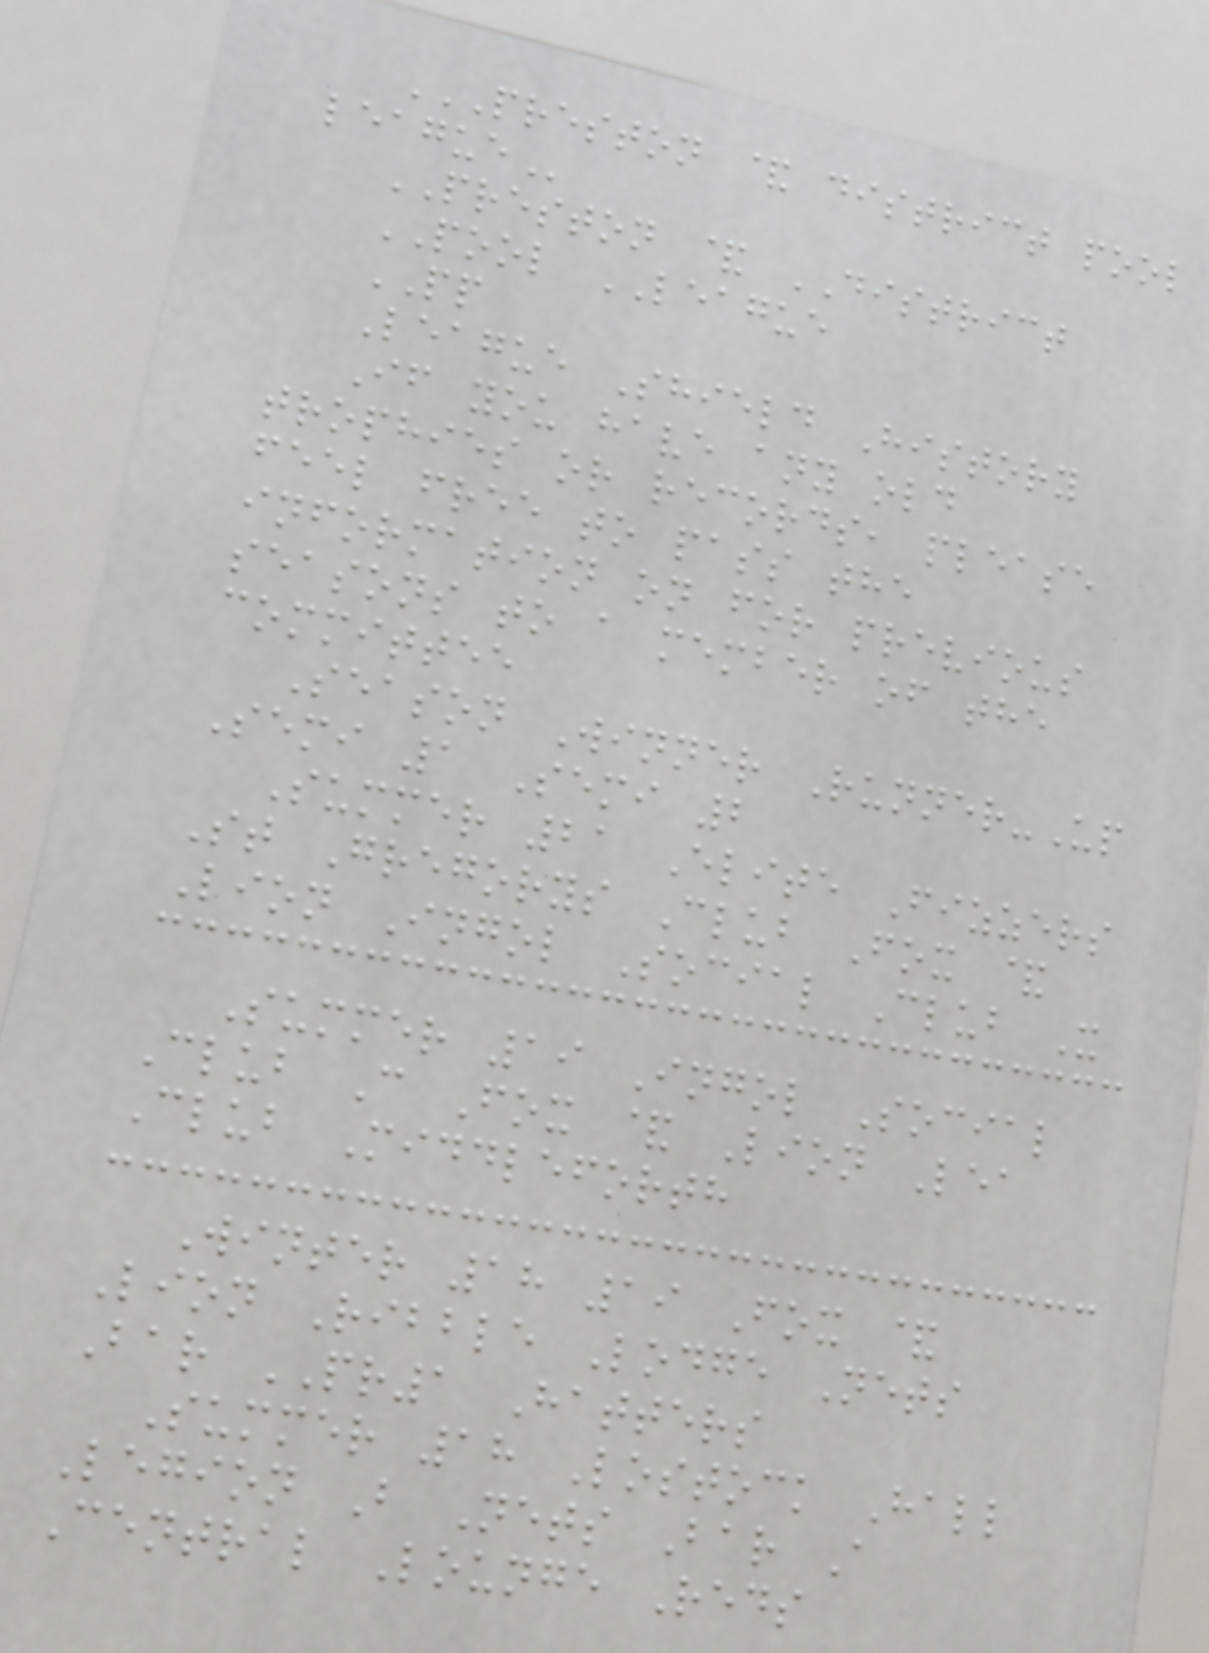PRESTON & DISTRICT POOL
LEAGUE
PRESTON & DISTRICT
POOL LEAGUE
PP
League Shield History
If you have any old
trophies or records, please
feel free to pass the
information on for previous
seasons to a member of the
committee
Season Winner Runner-Up
Semi 1 Semi 2
Summer 21 Elite Fizzers
St Gregorys Club Fox &
Lion Ingol Social Club X
Summer 19 Ingol Social
Club C Fox & Lion Lea
Club Middleforth
Winter 18 19 Fox &
Lion Ribble Lodge Nets
Bar PR1 Hatters
Summer 18 Lostock Hall
Legion B Nets Bar A
Central Lounge Reds
